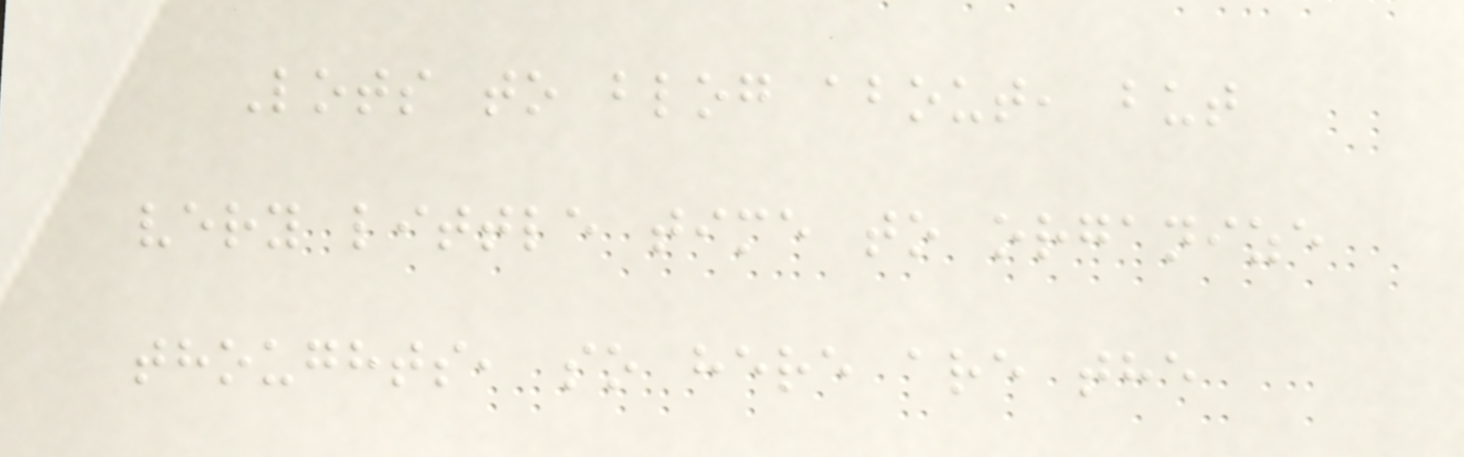Lots to blog about, but
very little time to organize
thoughts, so here are the
